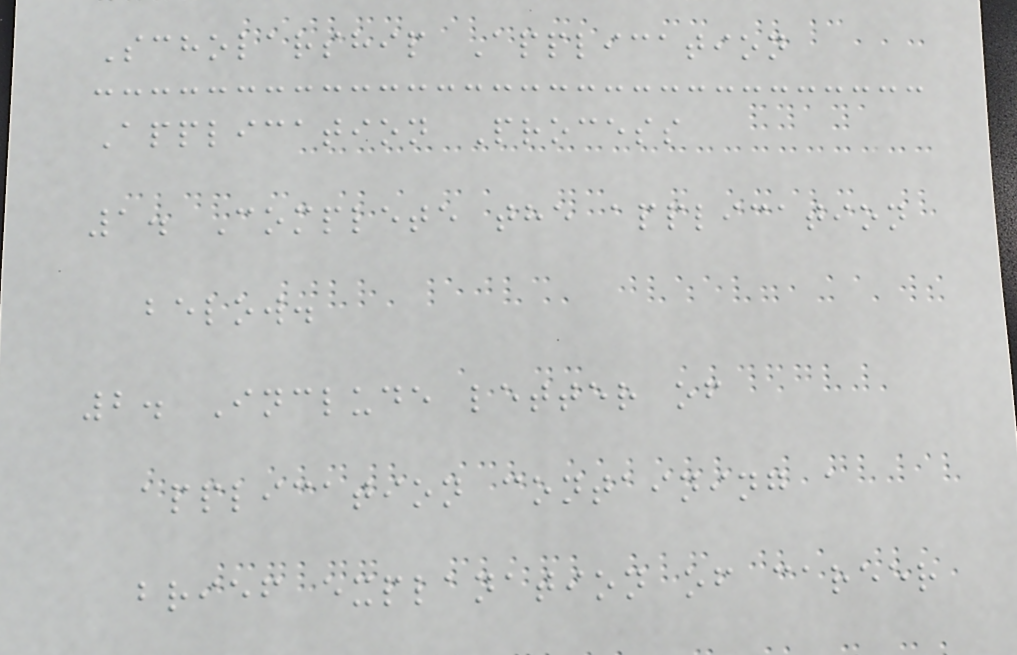Scholarship Application
Application Process
1. Complete the application
below.
2. Include letter of
application containing a
brief explanation of career
